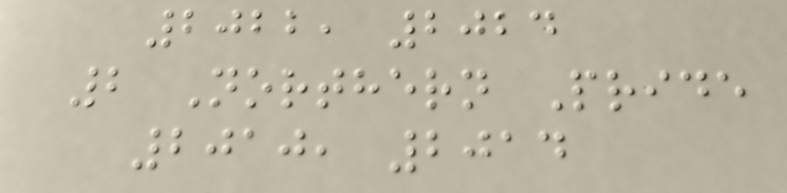2022, 2024
2 Northern Pride
2010, 2014
